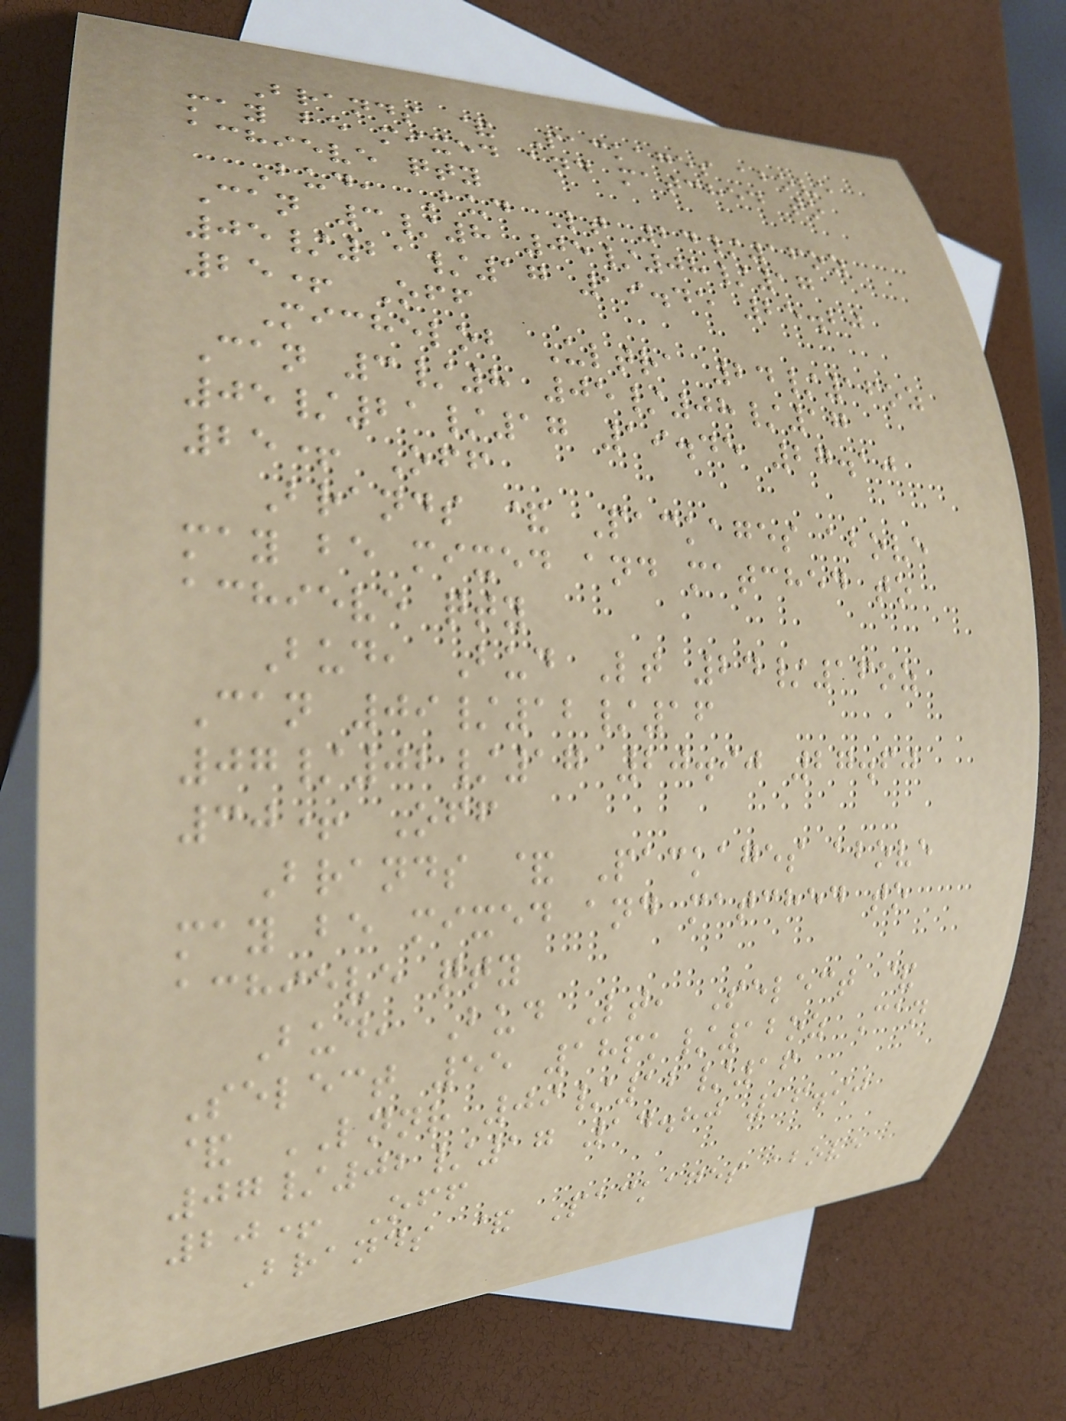Brands & Packages above
may be mixed and matched to
achieve qty
Bud, Bud Lt 24/16oz
Can 3/8 05/08/17
05/21/17 19.45 25.20
25+ Off
Michelob Ultra 24/16oz
Can 3/8 05/08/17
05/21/17 19.45 27.10
25+ Off
Brands & Packages above
may be mixed and matched to
achieve qty
Bud, Bud Lt 24/16oz
Can 09/12/16
07/02/17 20.90 27.60
30+ Off
Brands & Packages above
may be mixed and matched to
achieve qty
Bud, Bud Lt, Select &
Select 55 18pk/12oz Can
& LNNR 09/12/16
07/02/17 14.80 16.90
20+ Off
Brands & Packages above
